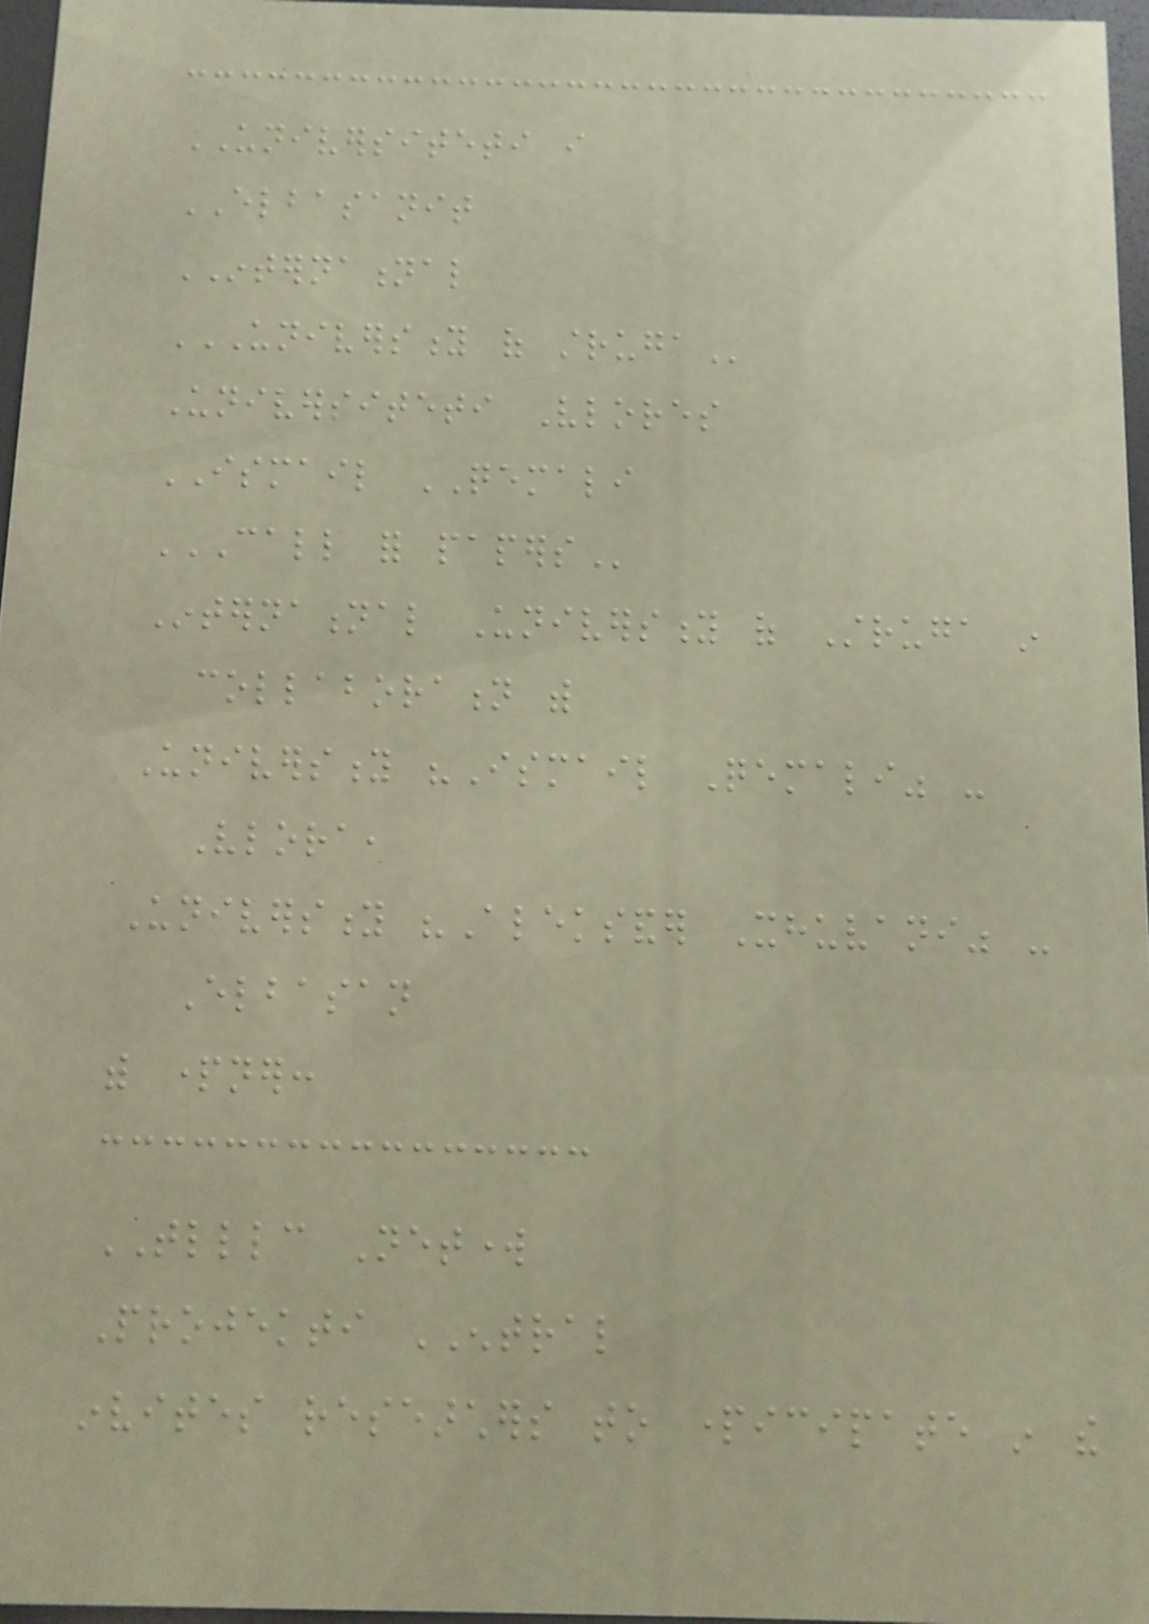UNIVERSITETI i
ELBASANIT
INTERNATIONAL
UNIVERSITY OF STRUGA
Universiteti Vlores
ISMAIL QEMALI
CALL FOR PAPERS
International University of Struga in
collaboration with
University "Ismail Qemali" -
Vlora,
University "Aleksander Xhuvani" -
Elbasan
with partner:
TLLLC Network
Projekti ENTRAL
invites researchers to participate in the
